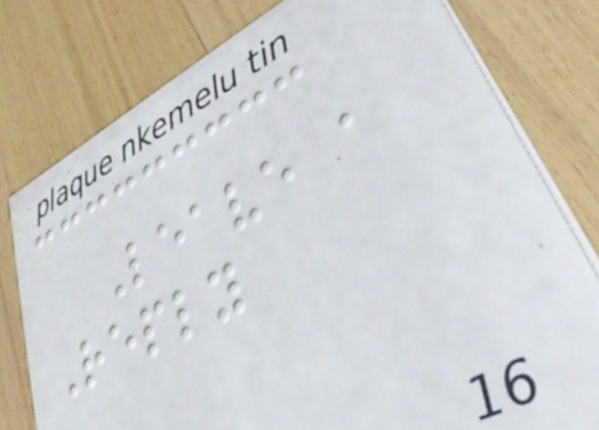Leave a
Reply
